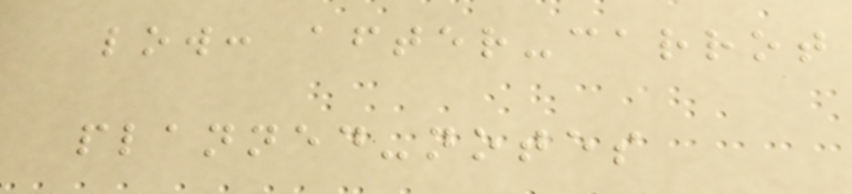low: after-carrot
planned-notes
